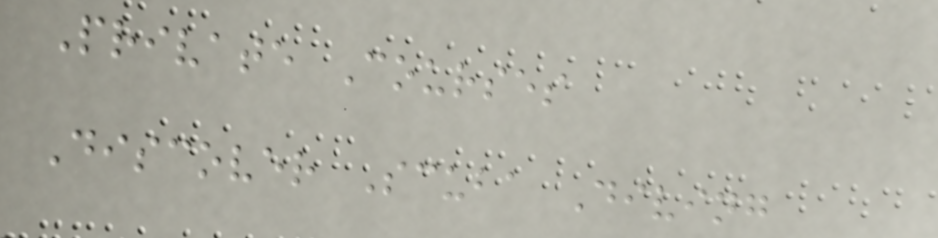Private Courses
Discover Scuba Diving
